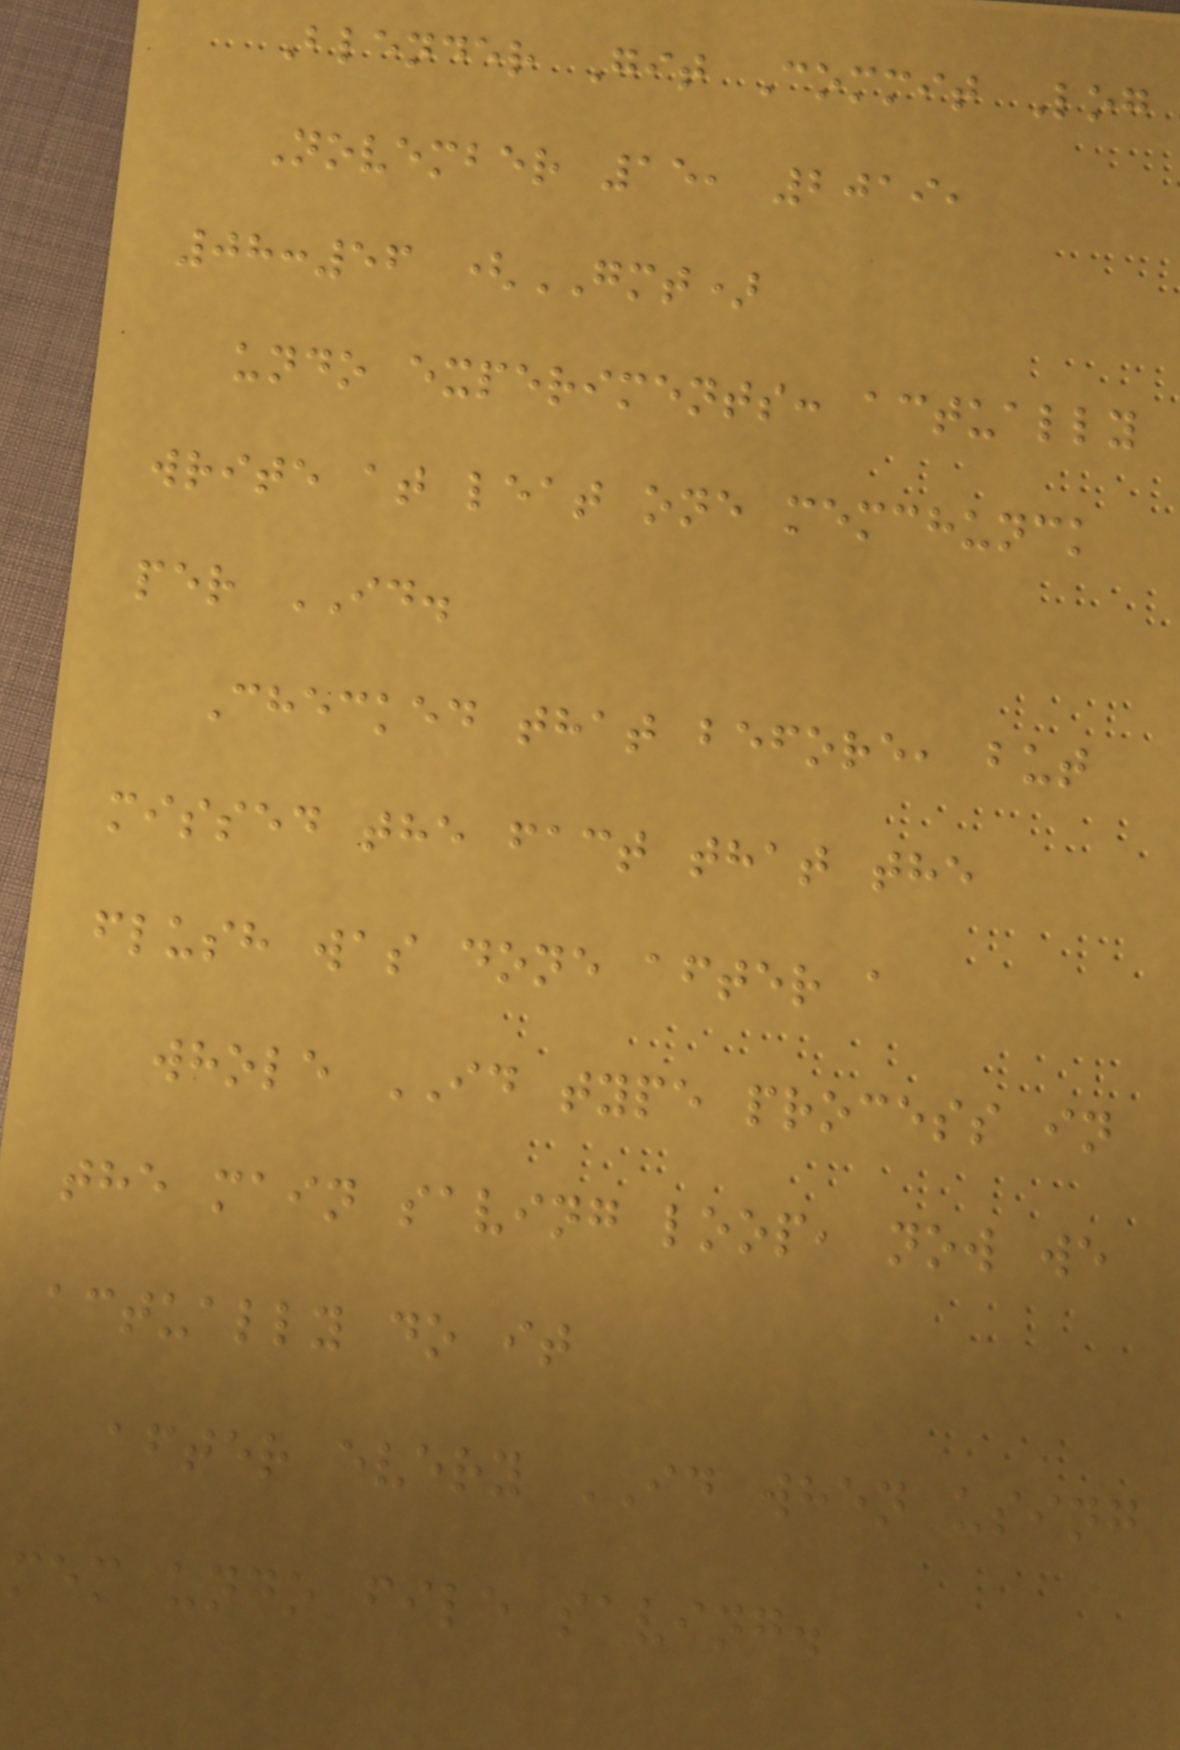Blender Git Commit Log
November 15, 2019,
08:56 (GMT)
undo experiments: actually
write at leat one memchunck
per ID.
Checked that before, but
missed the fact that the
flush was done after a
whole ID type process in
the main saving loop, now we
actually do it
after every ID when using
mem undo file saving.
